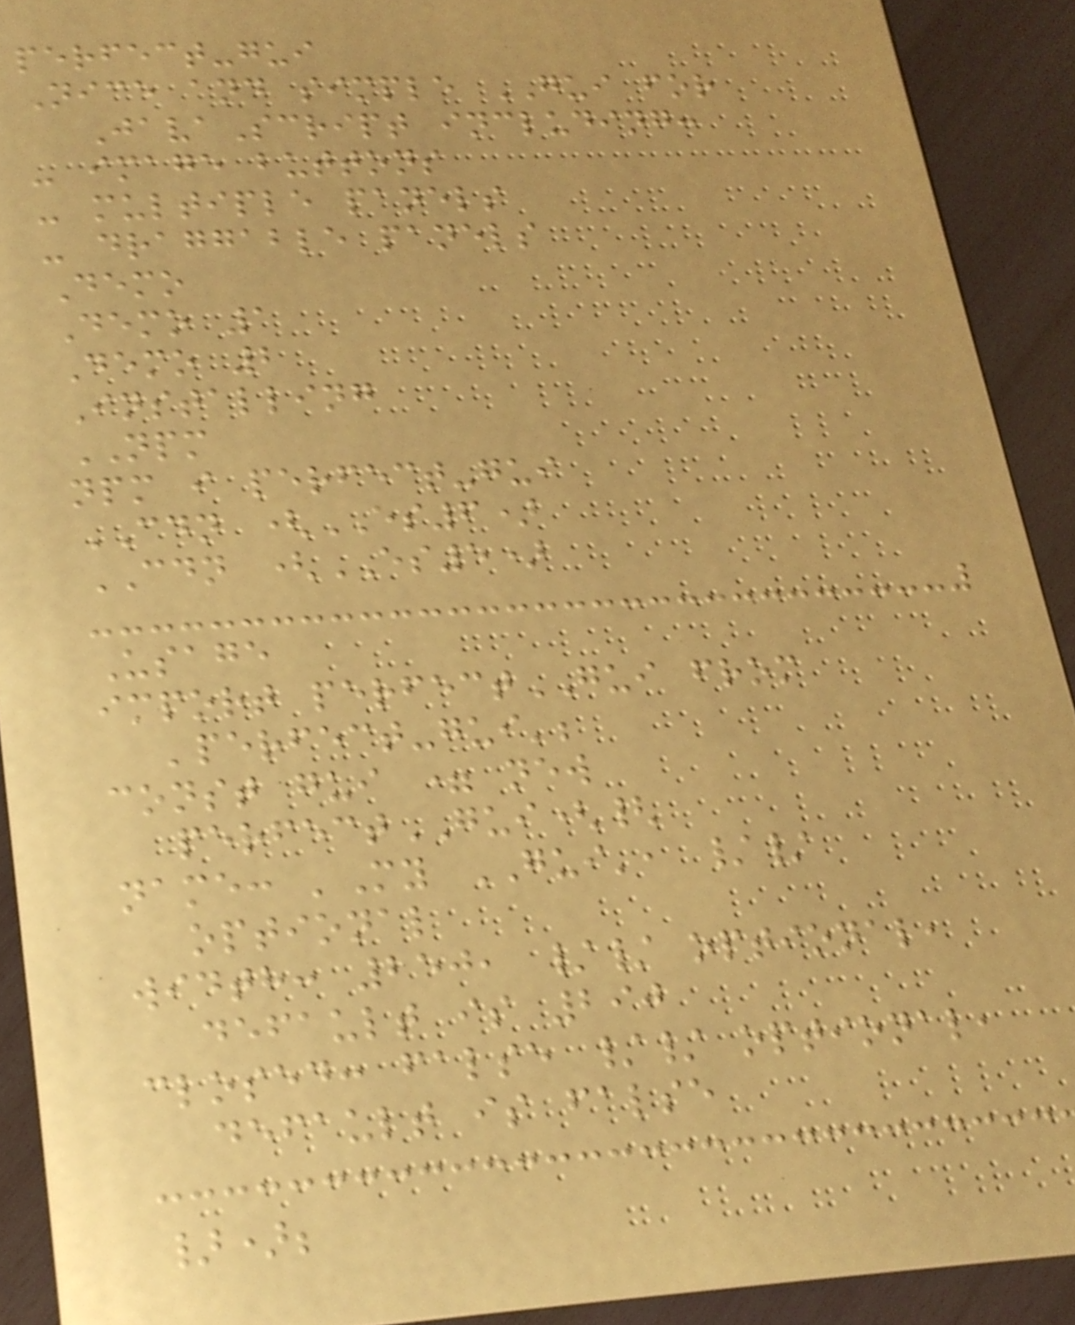perfect-gui
Nice and simple GUI for
JavaScript including:
- image buttons
- multiple panels
- draggable panels
Demo
Demo 1
Demo 2
Installing
NPM
npm i perfect-gui
CDN (ES6)
CDN (ES5)
Usage
import perfectGUI from
'perfect-gui';
const gui = new
perfectGUI({
name: 'My GUI', //
optional
width: 250, // optional,
default is 290
closed: false // optional,
default is false
});
